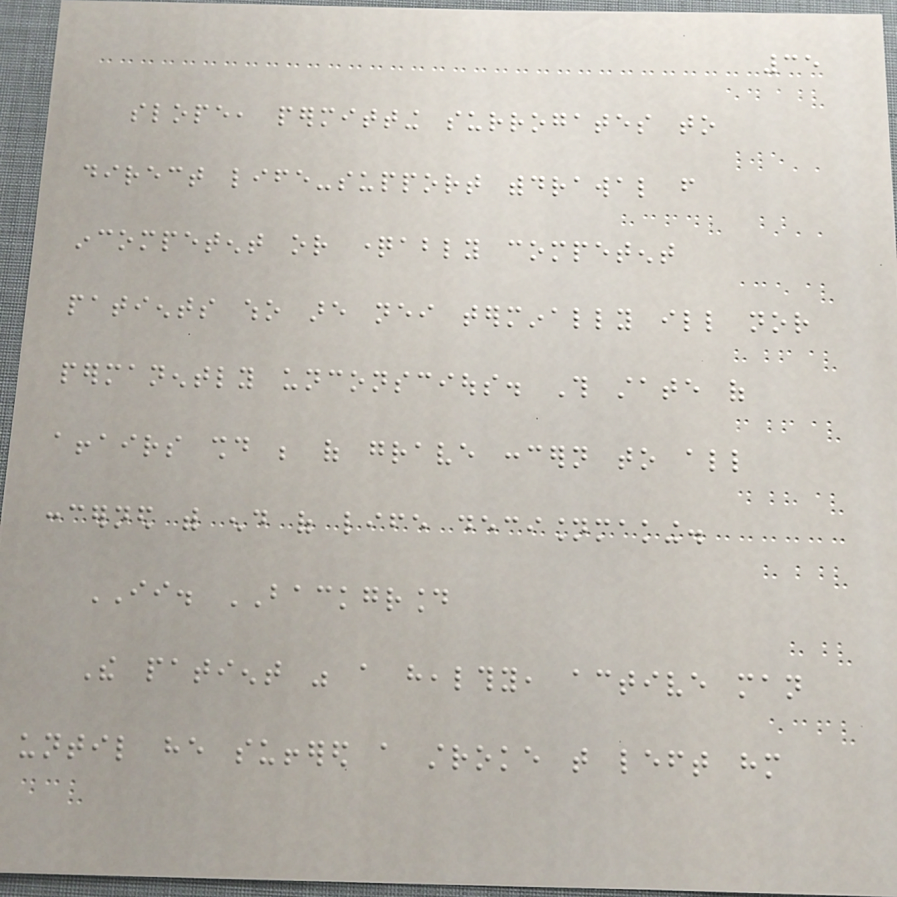35
slope, permitting surrogates to
direct life-support withdrawal from
incompetent or questionably competent
patients who are neither terminally ill nor
permanently unconscious. This state of
affairs should be of grave concern to all
concerned with end of life decisionmaking.
II. BACKGROUND
The patient was a healthy, active man
until he suffered a stroke that left him
